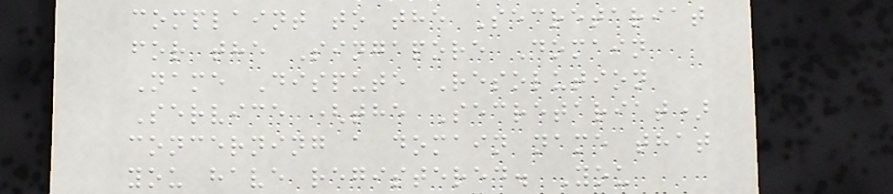complaint to the Secretariat
for the Singapore Domain
Name Dispute Resolution
Service (the Secretariat)
concerning a domain name that
you have registered. You
